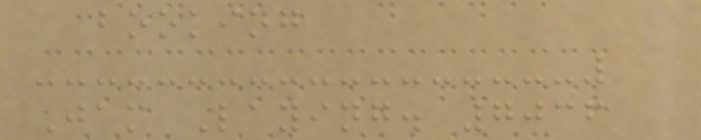booking
Jam Laying. 7036
